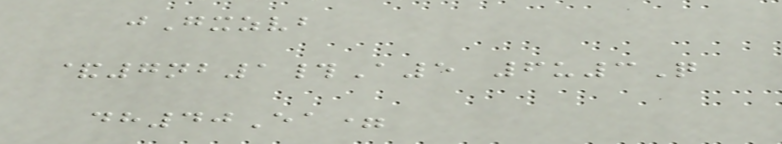jGxzvb
&7nb1#A5 6u3Q
dh40Ea=
